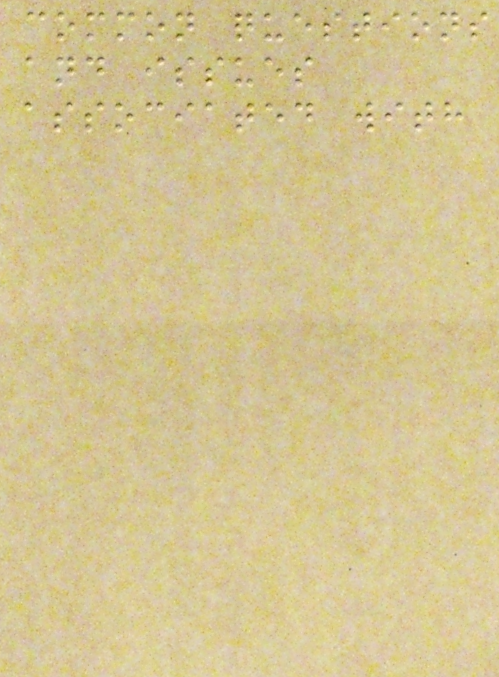common questions
and issues
associated with
